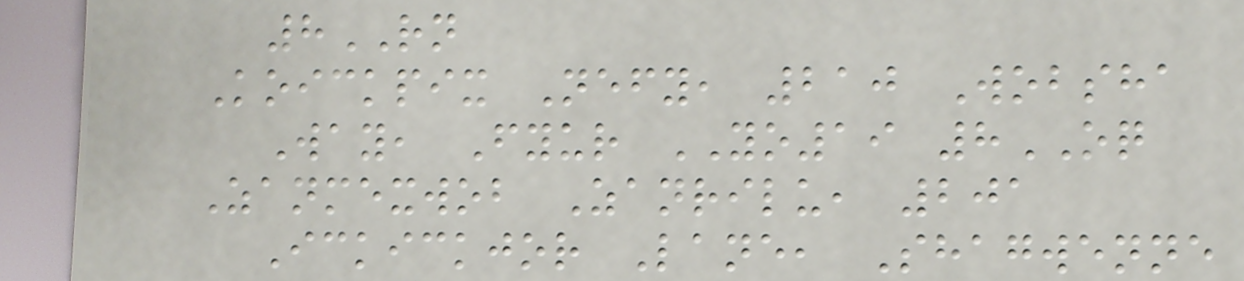8RN
Koickpix Nefy, 210 Wobsha
Way, Fyur YO19 8OQ
Zanmexwob Zanrilu, 201
Ickickjor Lane, Shagwenne
